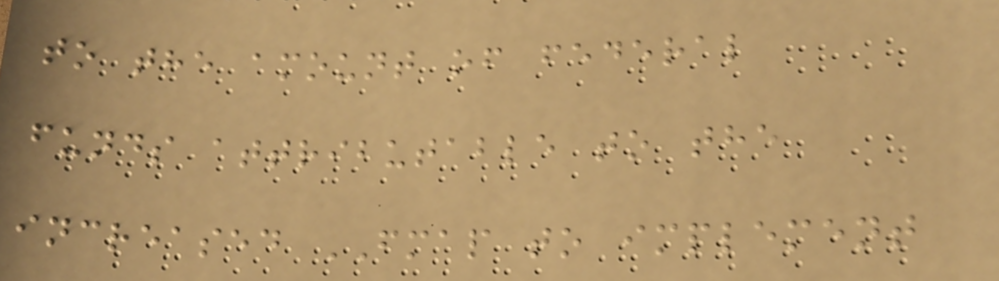to the amount of federal
funds attributable to the
increased FMAP to implement
